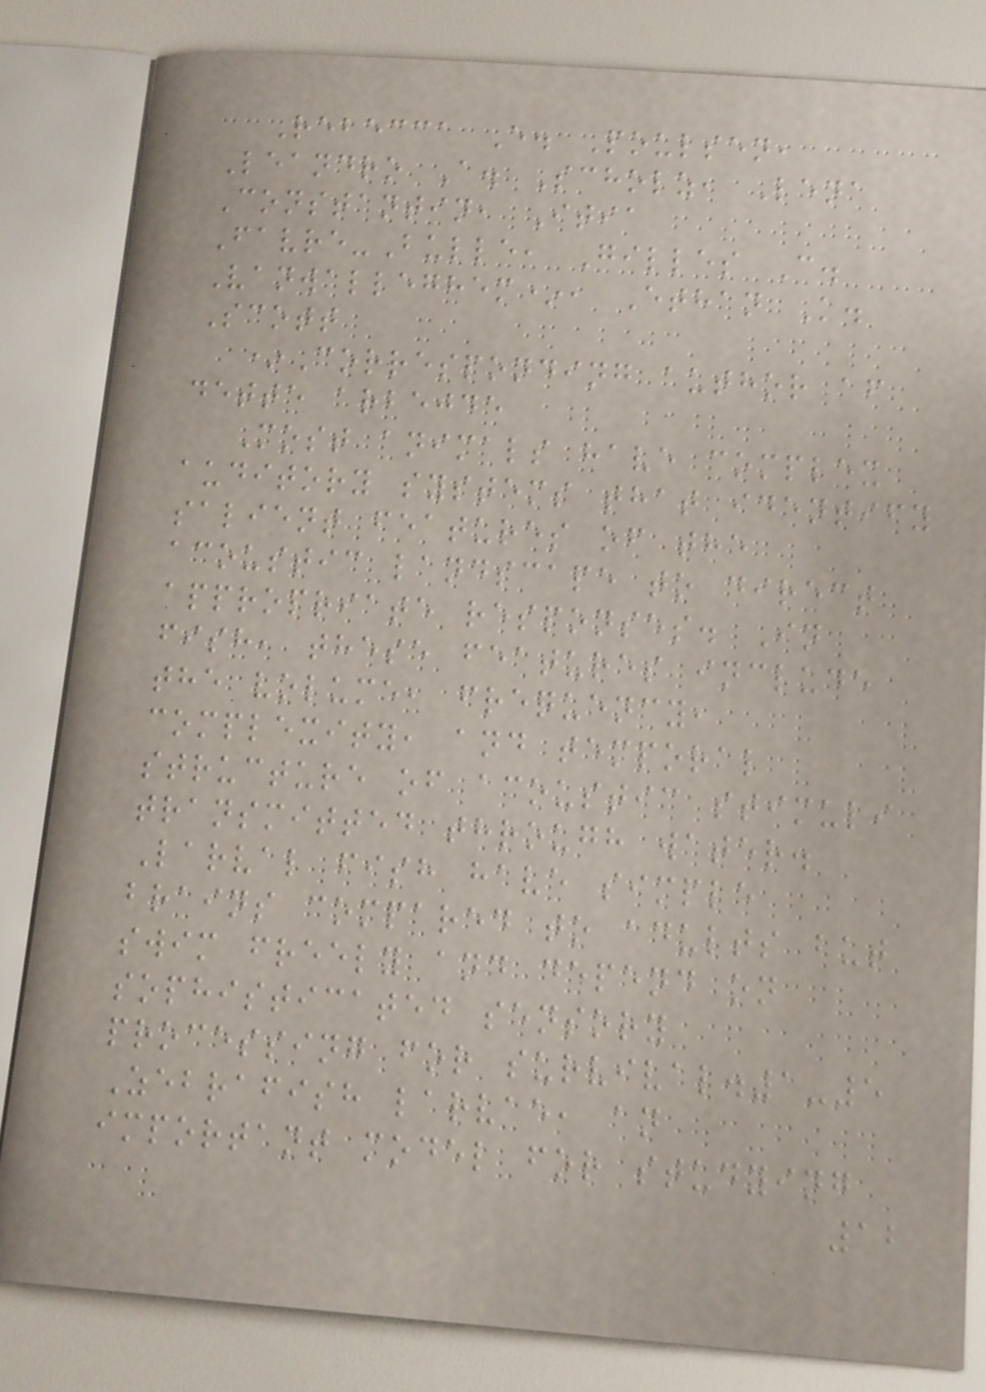Rebecca E. Poulsen,
Leandro A. Scholz, Lena
Constantin, Itia
Favre-Bulle, Gilles C.
Vanwalleghem*, Ethan K.
Scott
*Corresponding author af
dette arbejde
Most animals have complex
auditory systems that identify
salient features of the
acoustic landscape to direct
appropriate responses. In
fish, these features include
the volume, frequency,
complexity, and temporal
structure of acoustic stimuli
transmitted through water.
Larval fish have simple
brains compared to adults but
swim freely and depend on
sophisticated sensory
processing for survival.1-5
Zebrafish larvae, an
important model for studying
12
